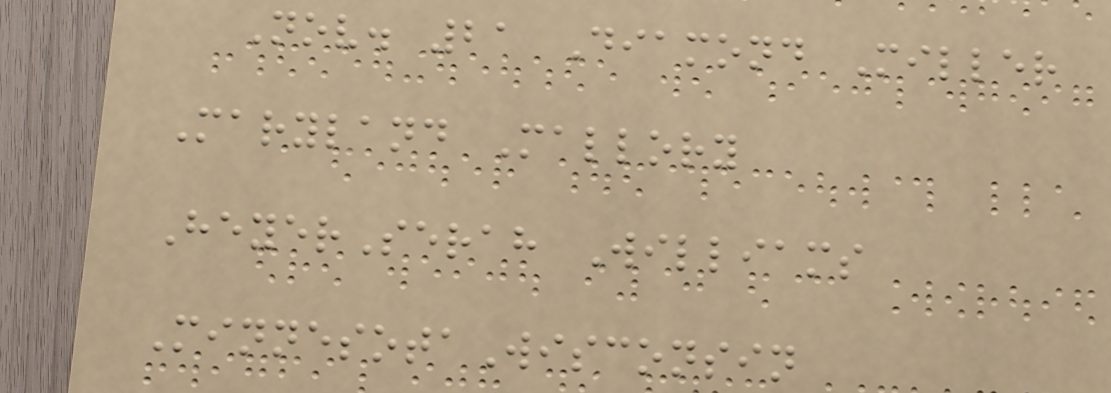Nov. 21 Diamond Miller
Maryland Mallory
HeyerSerah Williams
MinnesotaWisconsin
